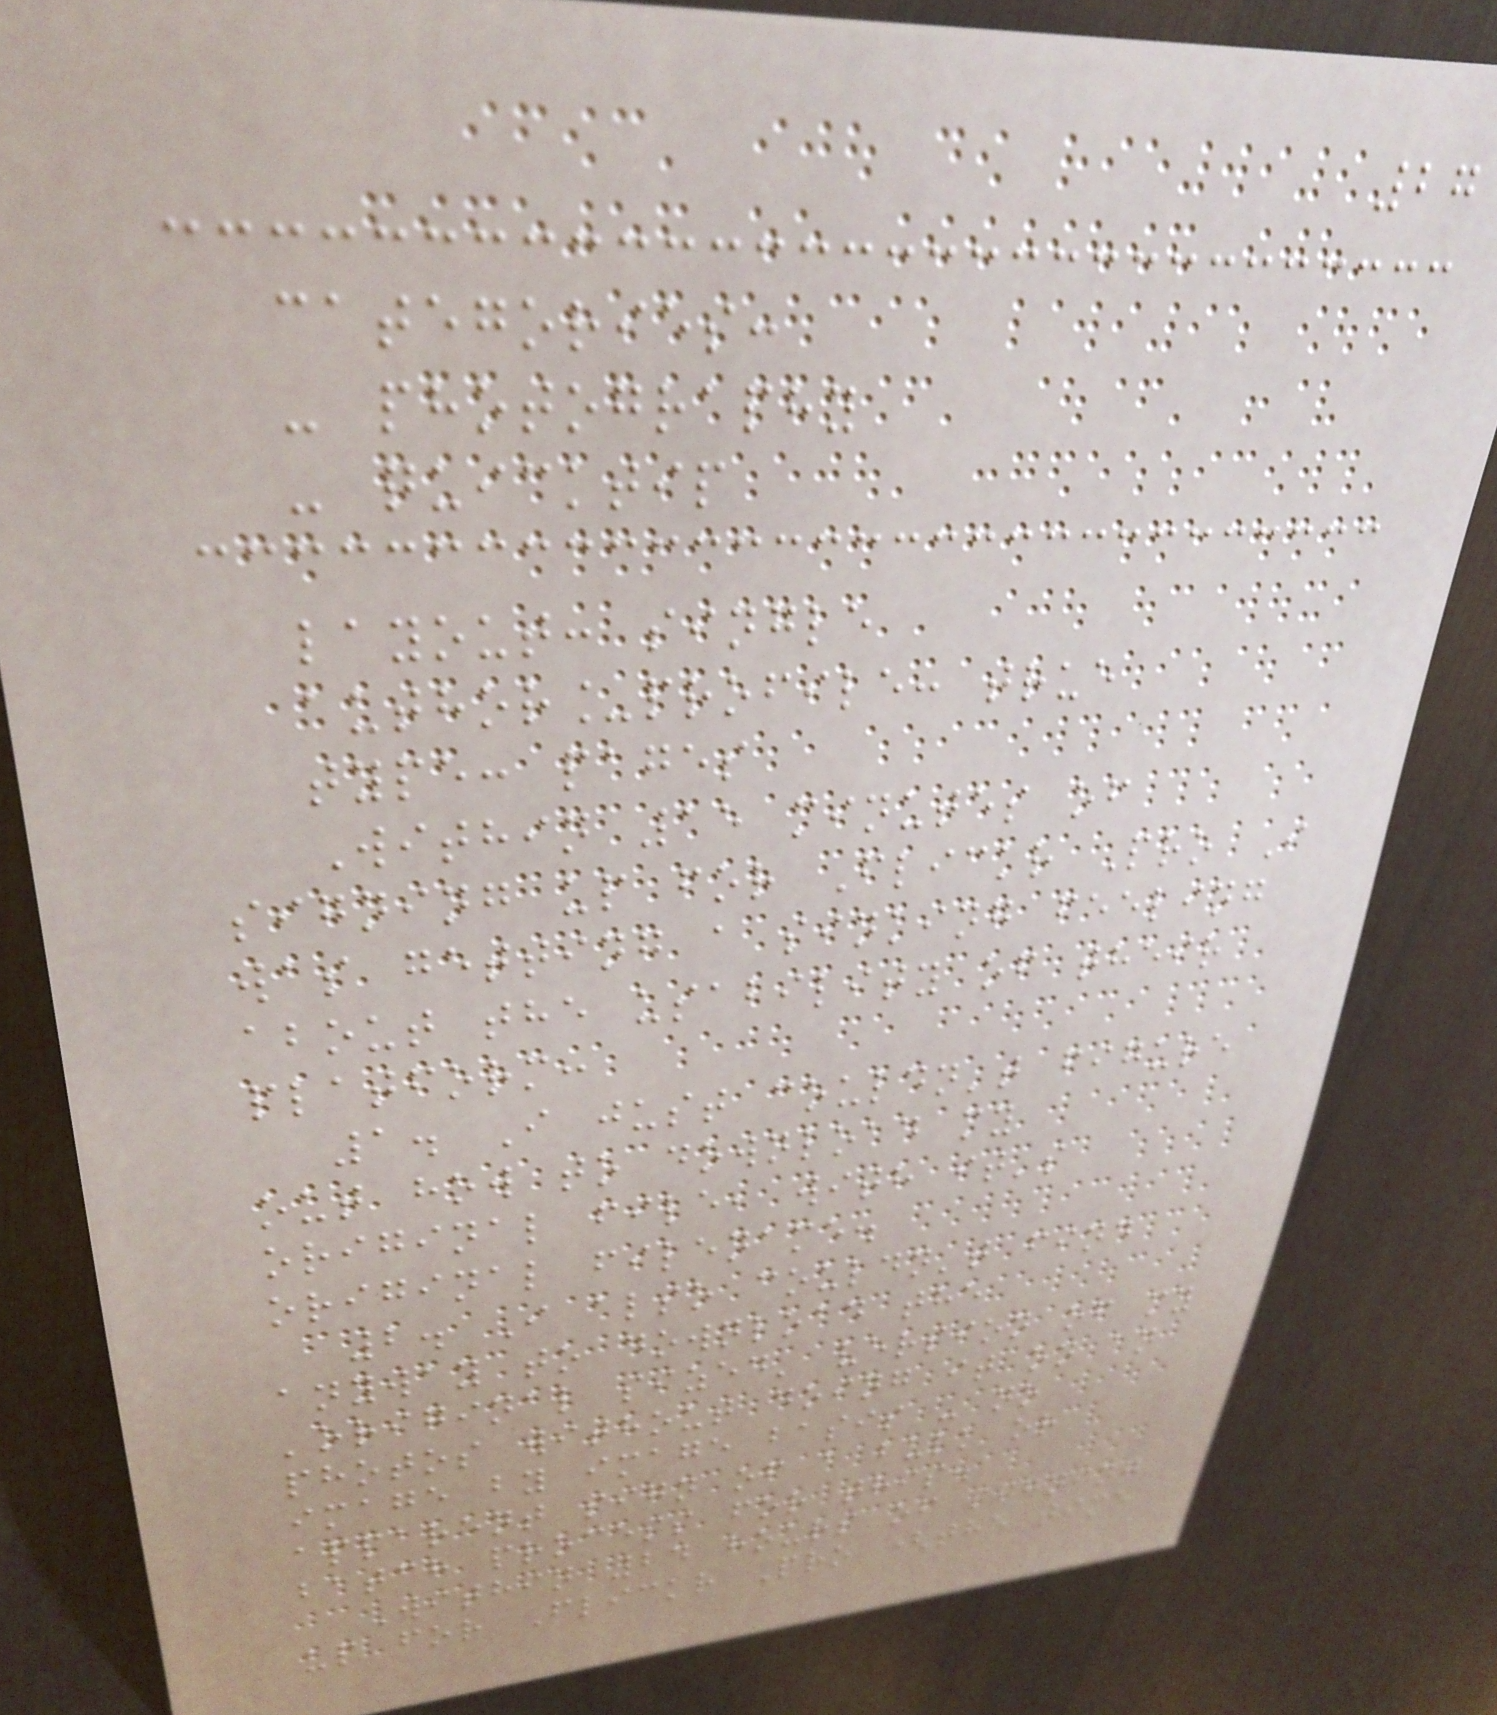27
categories:
- photography
- quicktip
layout: single
author_profile: true
type: pages
Within 15 minutes of
signing up for Flickr Pro I
was getting a sinking feeling
about the usability of their
platform:
1. I just couldn't figure
out how to download my
original file, with it's
original filename.
2. I also couldn't find
anyway to download the
'original sized' version of my
photos without doing it on an
image by image basis - no
apparent sign of a bulk or
batch process for this.
Within 24 hours of signing
up for Flickr Pro (the time
